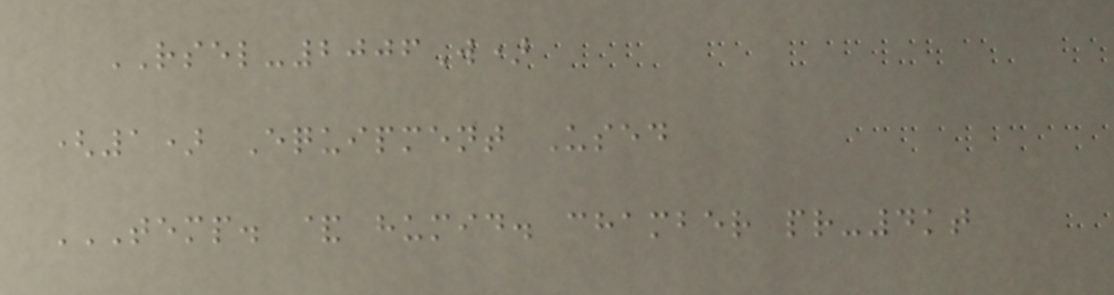RSEL-2006W)
(1) Equipment Used
TEMP. & HUMID. CHAMBER PR-4KT
